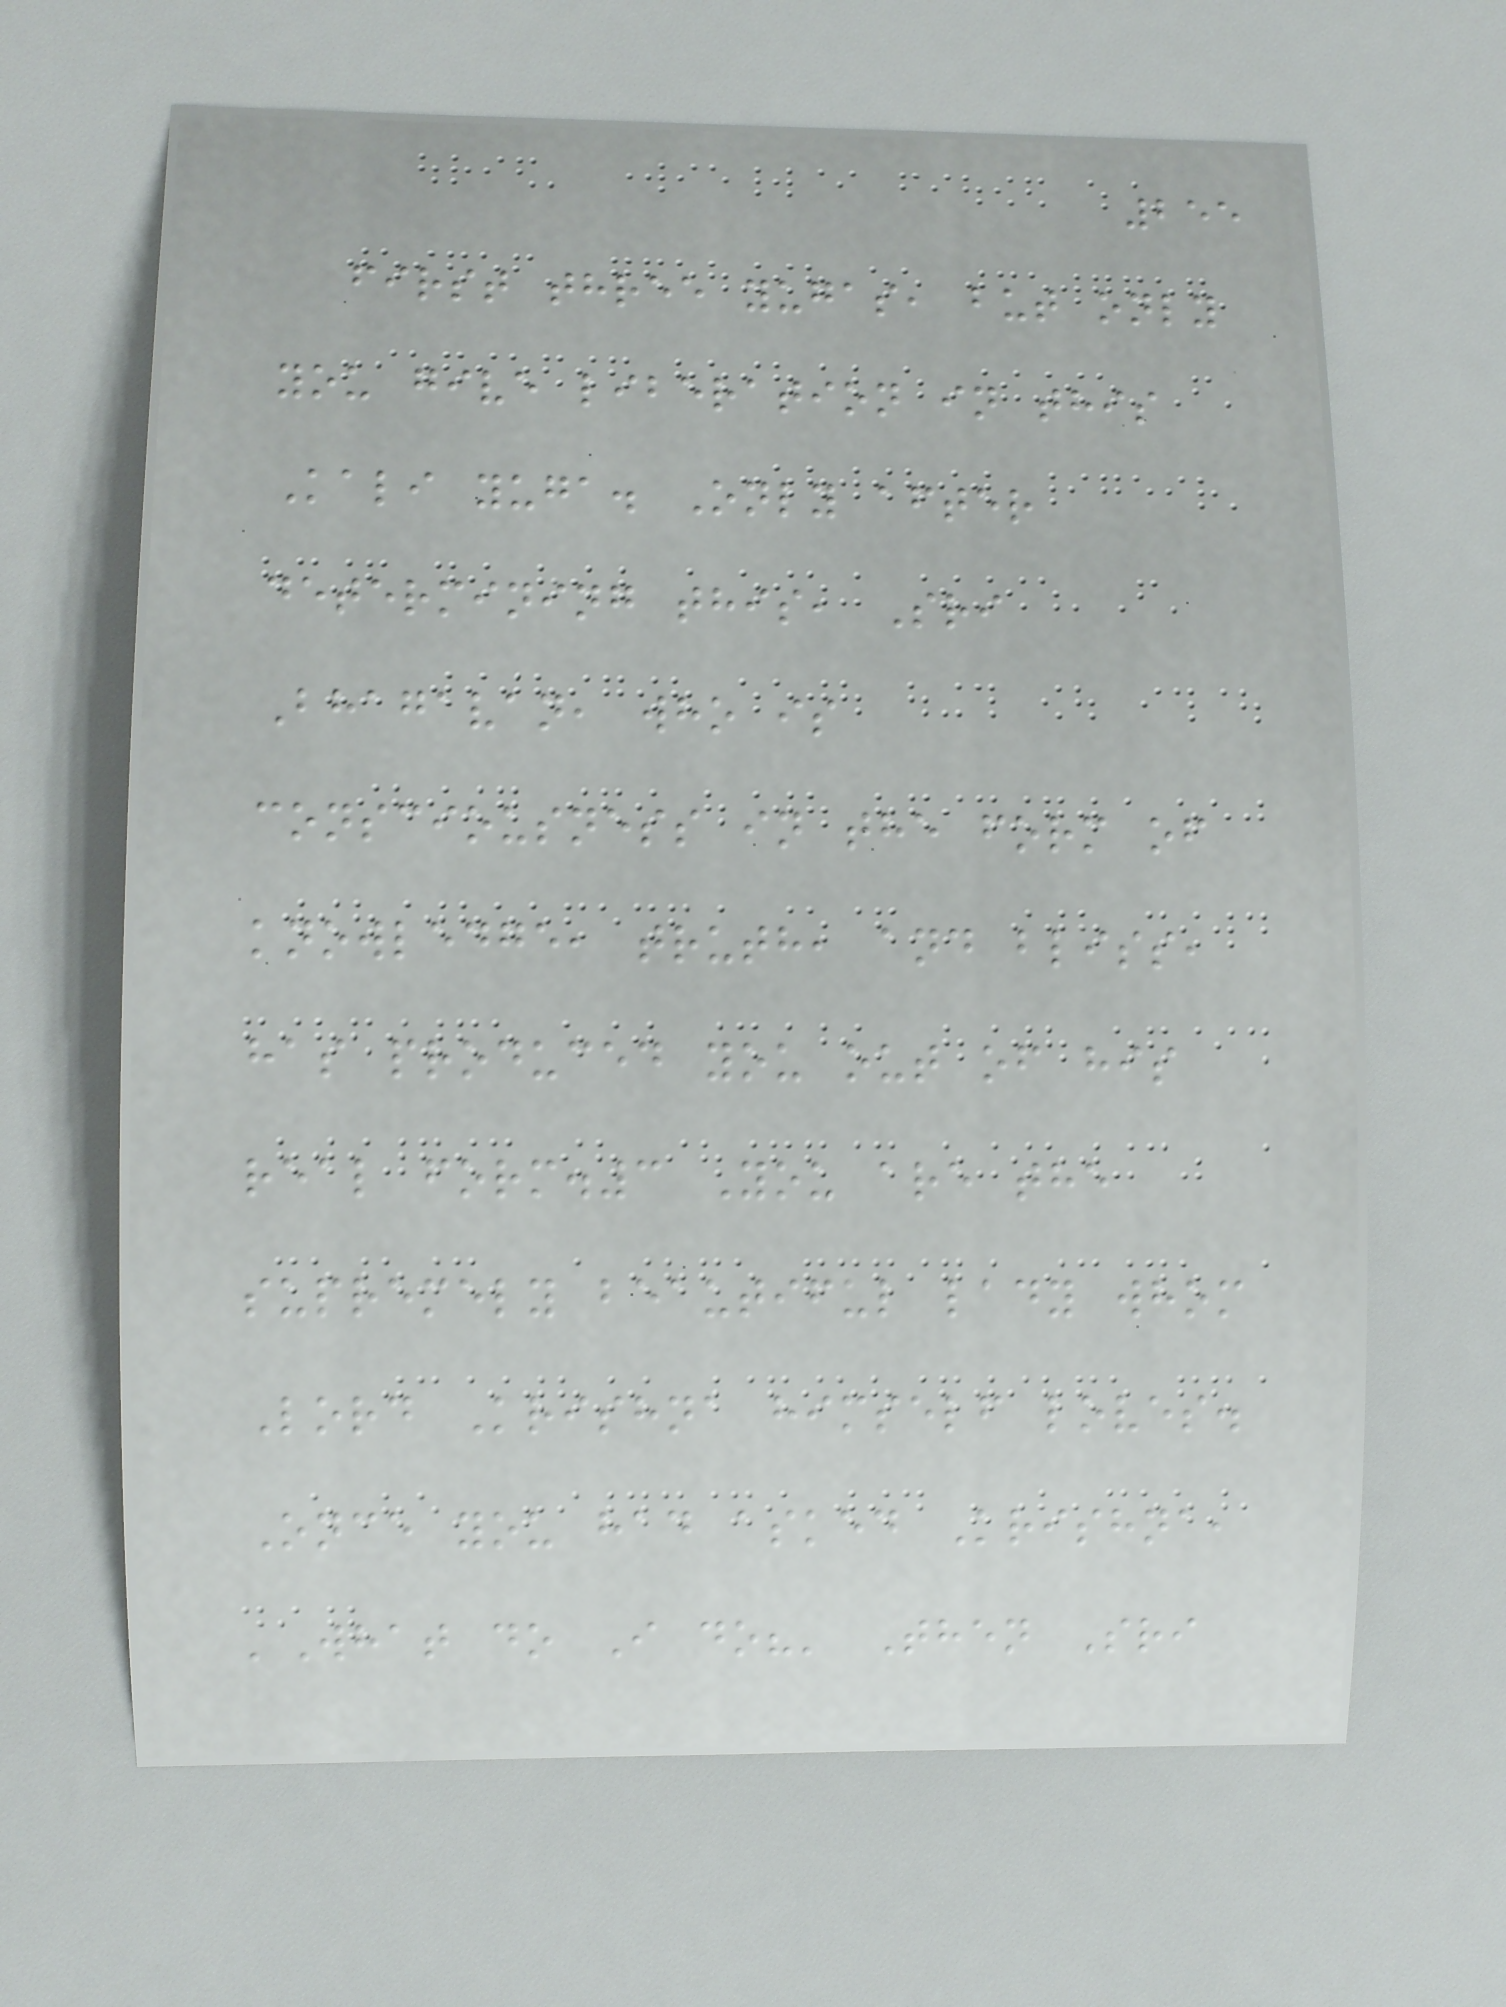255
first three yugas, but only
you give liberation in this
Kali yuga. Only after
determining this, Sri
Bhagavan, who is
consciousness in the form of
knowledge, truth, and bliss,
has produced you out of his
real form.3 You are the
supremely beautiful lady whom
Lord Krishna himself loves.
Once you had asked Krishna,
'What do I do?' Then Sri
